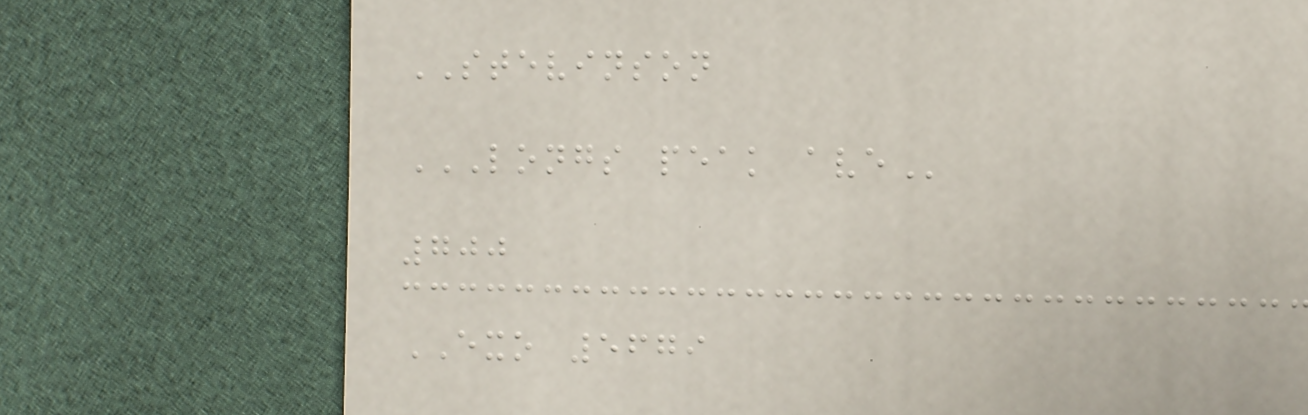STEVINSON
LONGS PEAK AVE
700
EXO 5679
